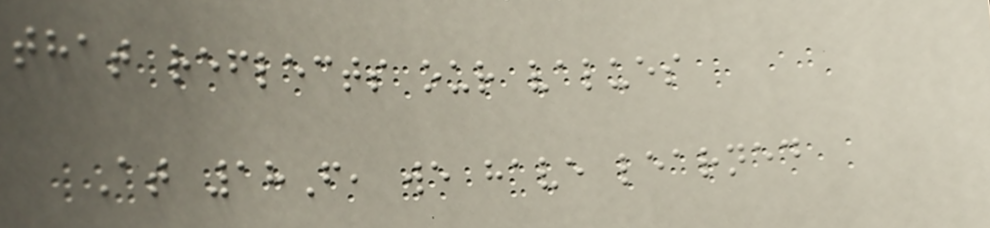that reflects our values
At 18F, we have learned
